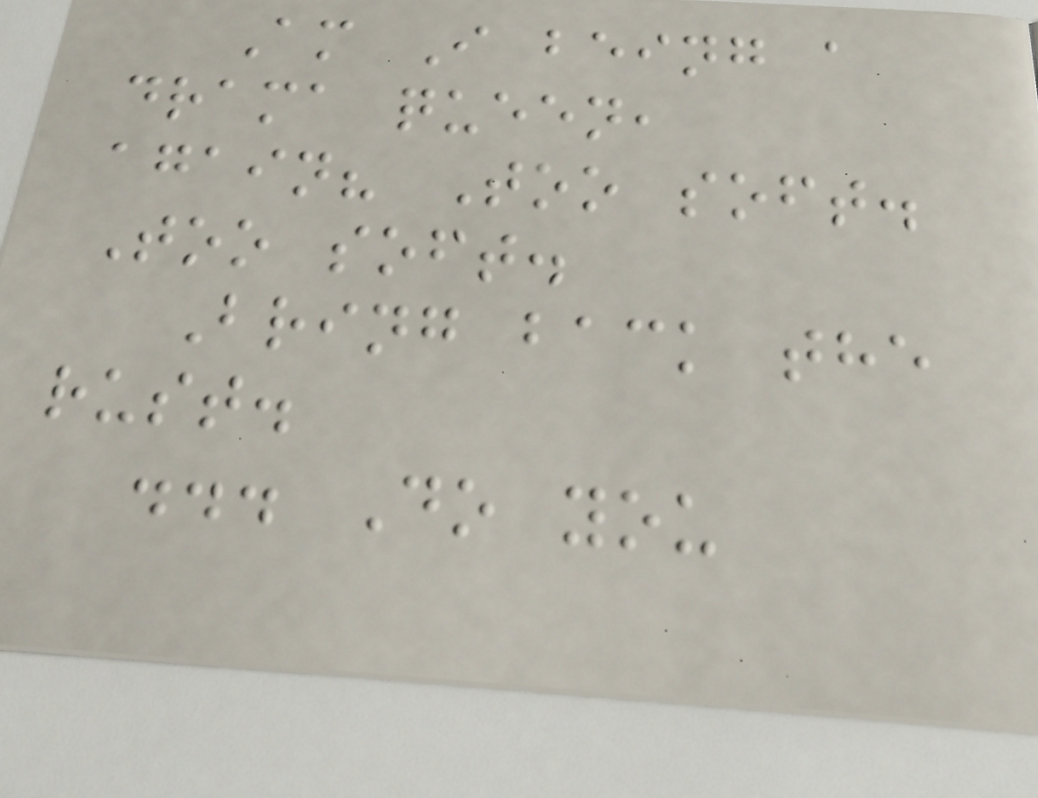Am I being a
drama queen,
again? Too soft.
Too soft.
Bring back the
rust.
... Do you
